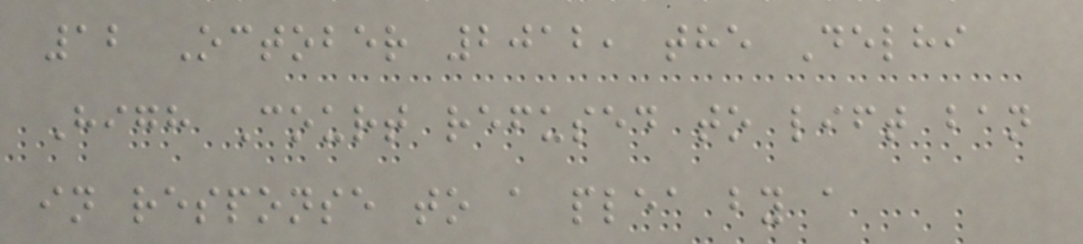12 October 2012, the Delhi
High Court refused to lift ban
in response to a plea by a
